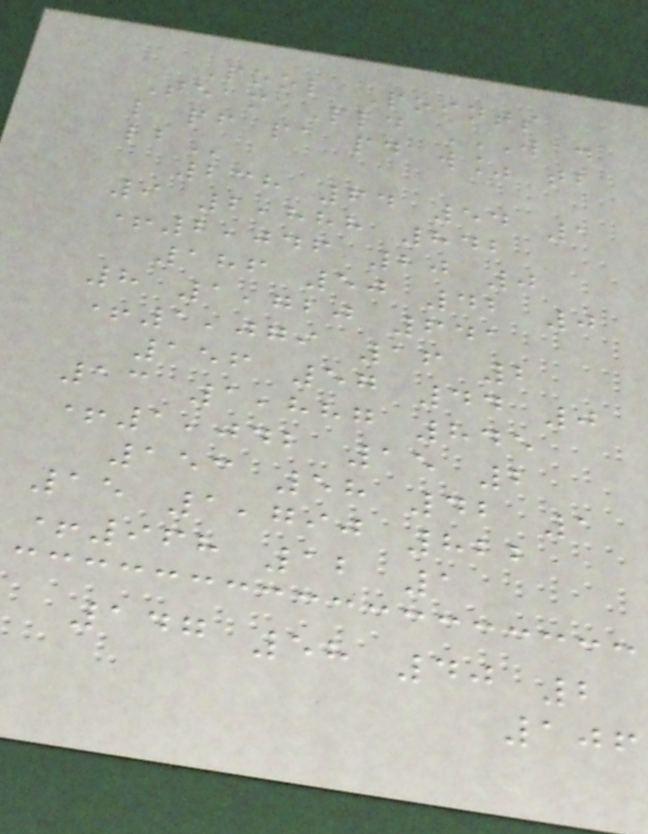Pool Points
Team Pld W D
L PF PA PD W% TB
LB
238 64 54 1
9 2,888 842
+2,046 20 0
186 50 42 0
8 1,720 641
+1,079 16 2
156 57 44 0
13 1,887 845
+1,042 15 2
153 58 42 1
15 1,790 822
+968 12 1
147 58 40 2
106
